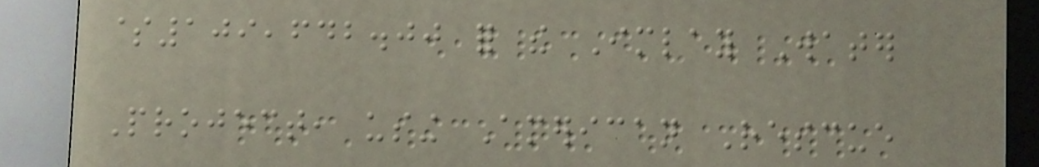$109,642.00 for the Imlay Water
Project, using American Rescue
